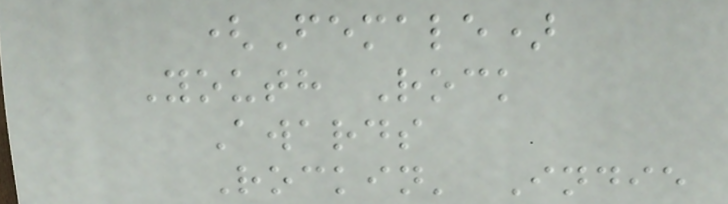(Female)
Youth Rock
Awards
Rockin' Indie
